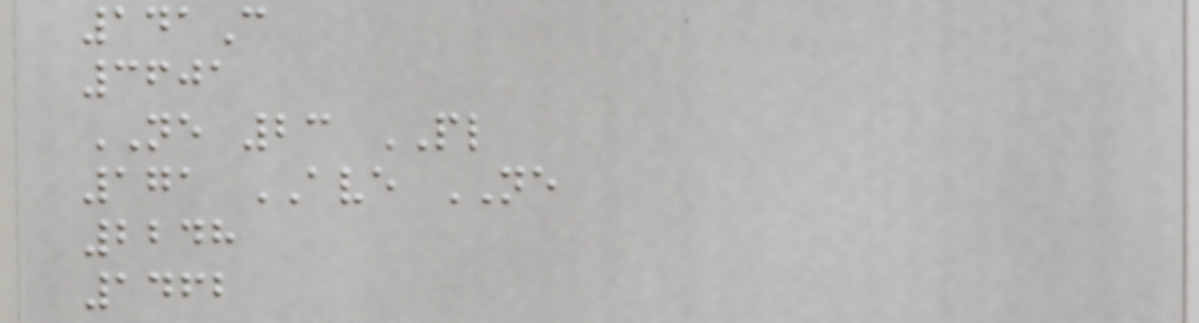141C
3601
NE 23 PL
171 AVE NE
2248
1462
